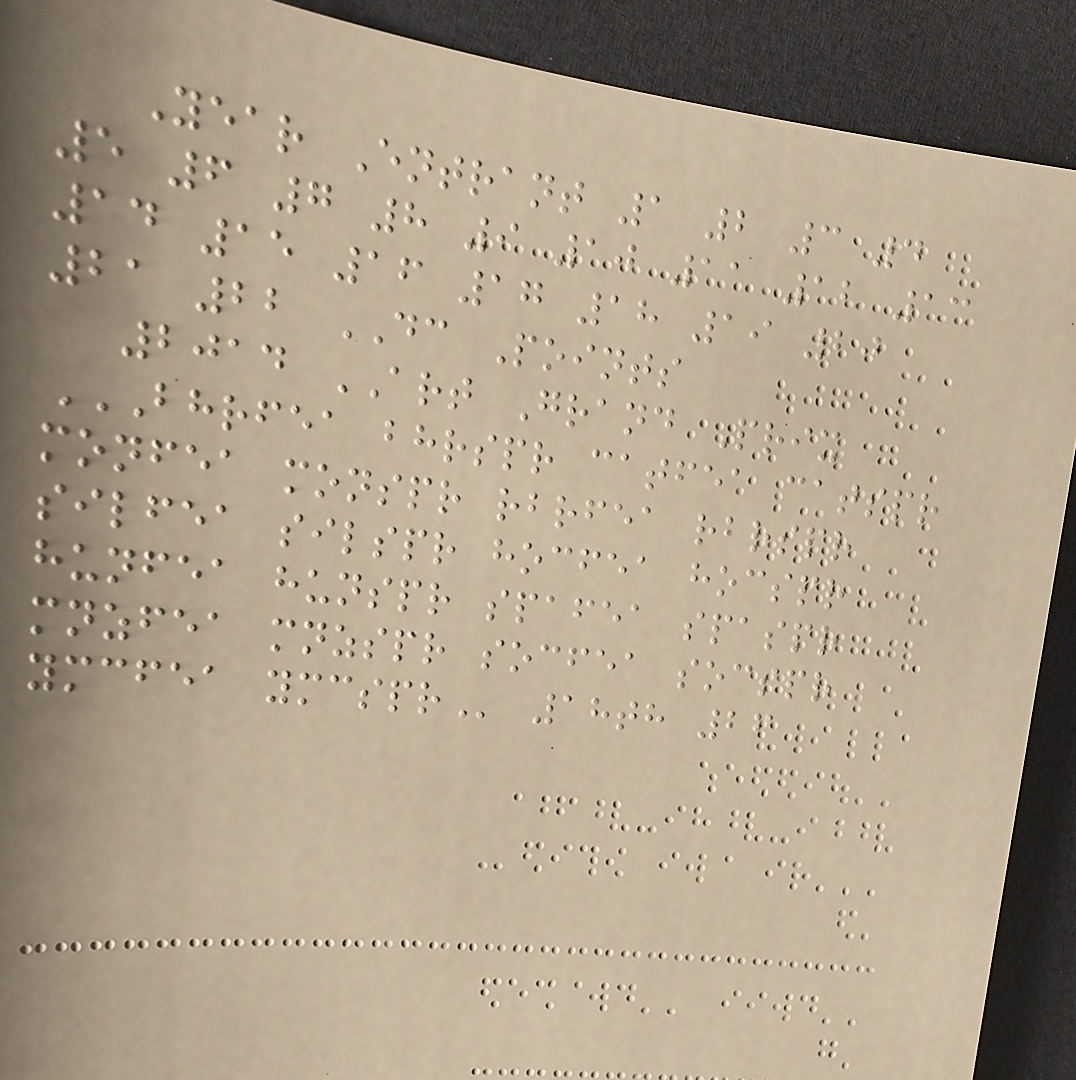Year Entrant 1 2 3 4
5 6 7 8 9 10 11 12 13
14 15 16 17 18 19 20
21 22 DC Points
2014 ART Grand Prix
BHRFEA BHRSPR CATFEA CATSPR
MONFEA MONSPR RBRFEA RBRSPR
SILFEA SILSPR HOCFEA HOCSPR
HUNFEA HUNSPR SPAFEA SPASPR
MNZFEA MNZSPR SOCFEA SOCSPR
YMCFEA YMCSPR 18th 26
